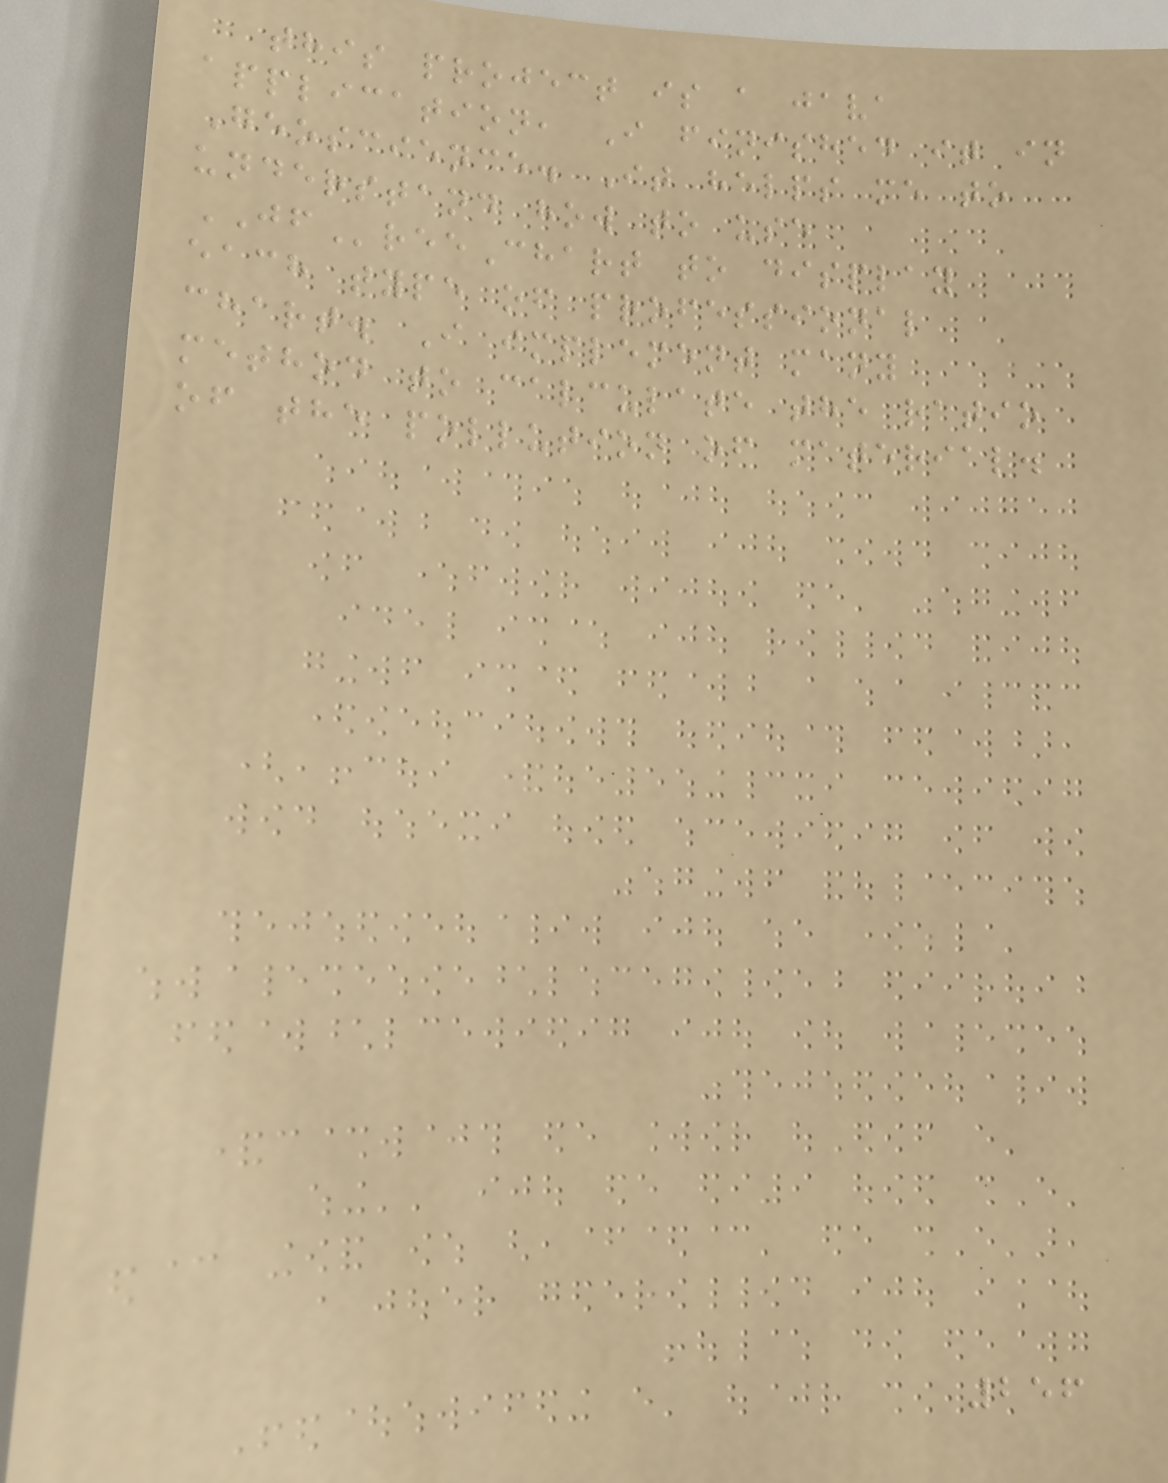this project is a java
application, I finished it in
Geoscience. It helps me to
understand how to use
JFreeChart to display
each type of professional
chart. I implement many
method to calculate the ratio
of the pollution of material.
256
